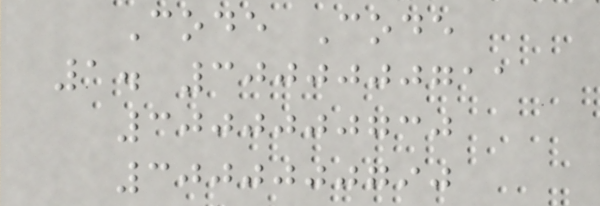Code Code
1. 3000000711
3000000730
3000000790
